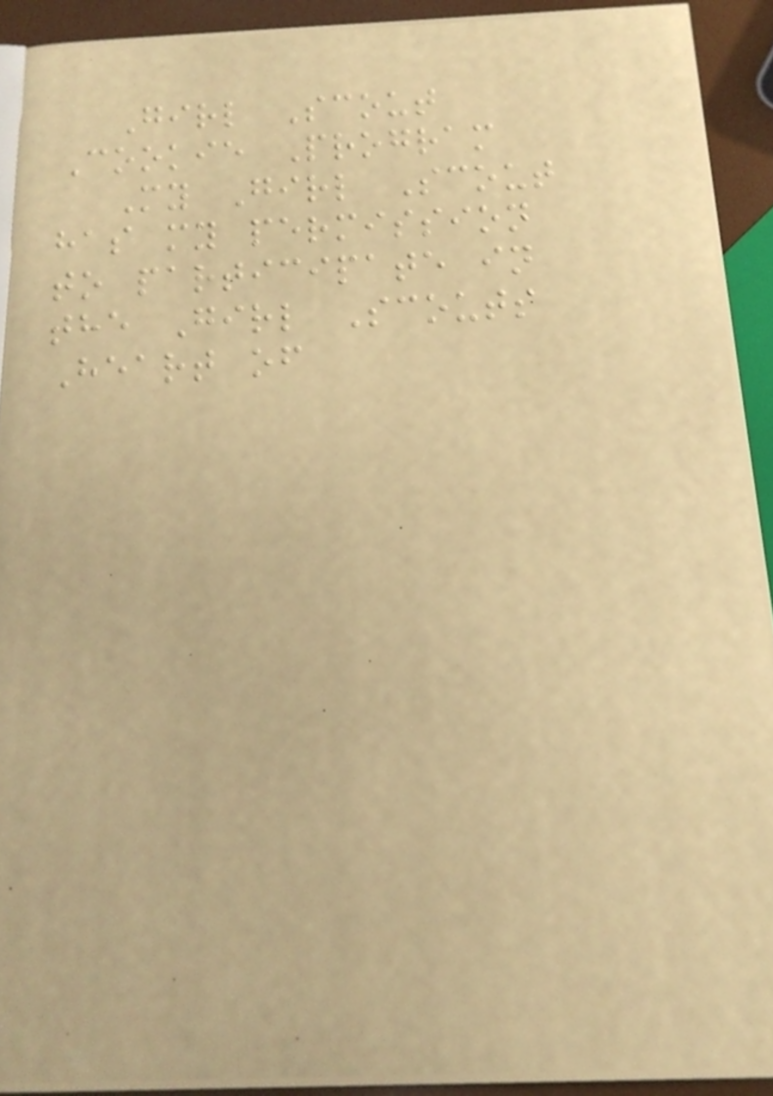Girl Scout
Cookie Program
My Girl Scout
has my permission
to participate in
the Girl Scouts
Heart of
